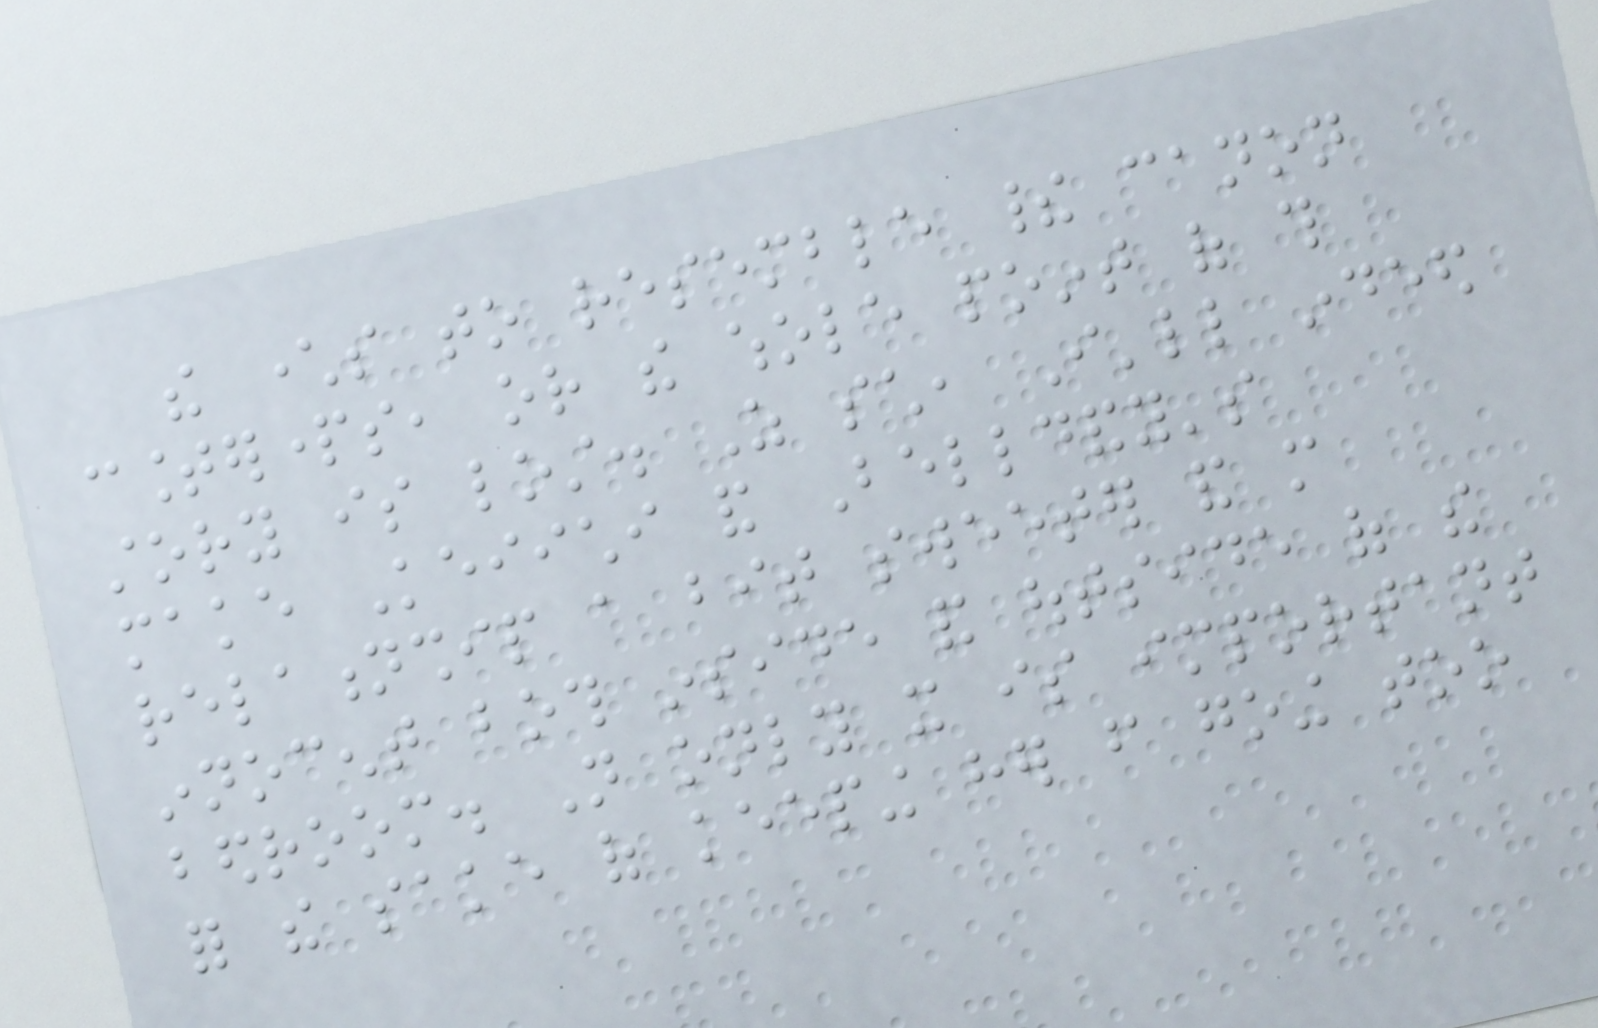the characters to resemble their canon
counterparts, or the whole point of this
story is lost. As such, I'll indeed
make Keiichi and Belldandy's
relationship a bit sweeter and more
innocent both inside and outside of the
bedroom. Not only it is important
for the sake of keeping her from going too
